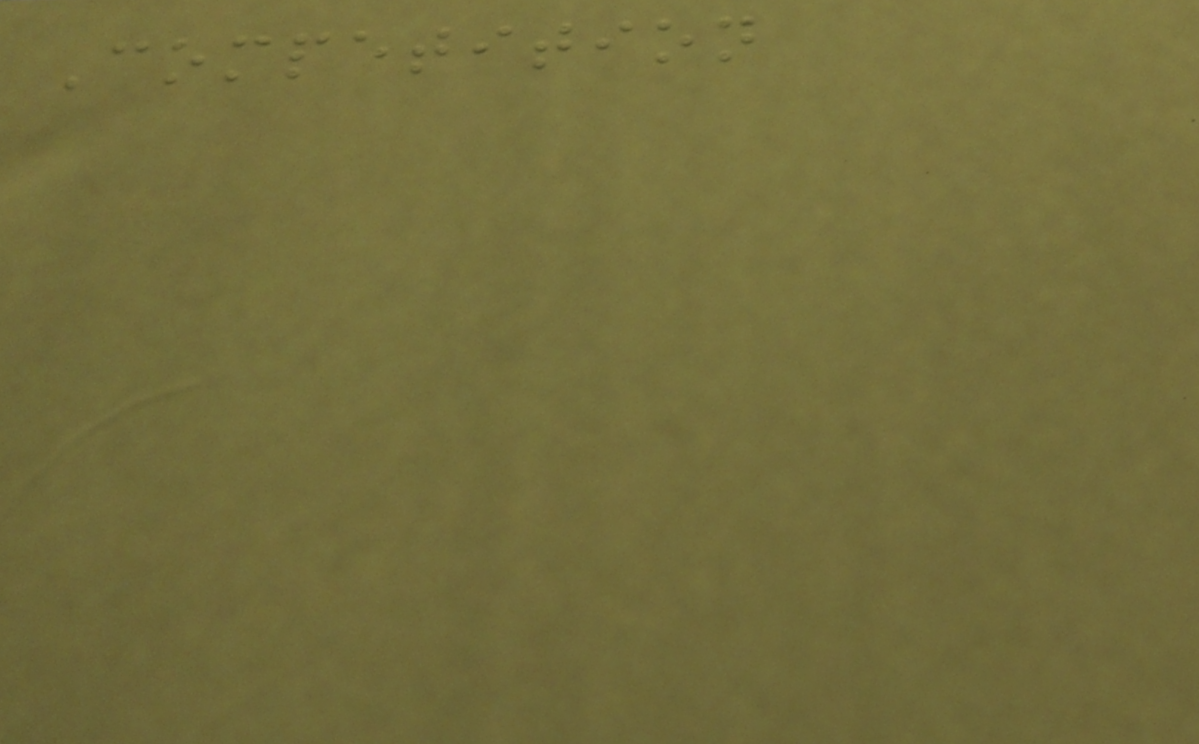Competition
